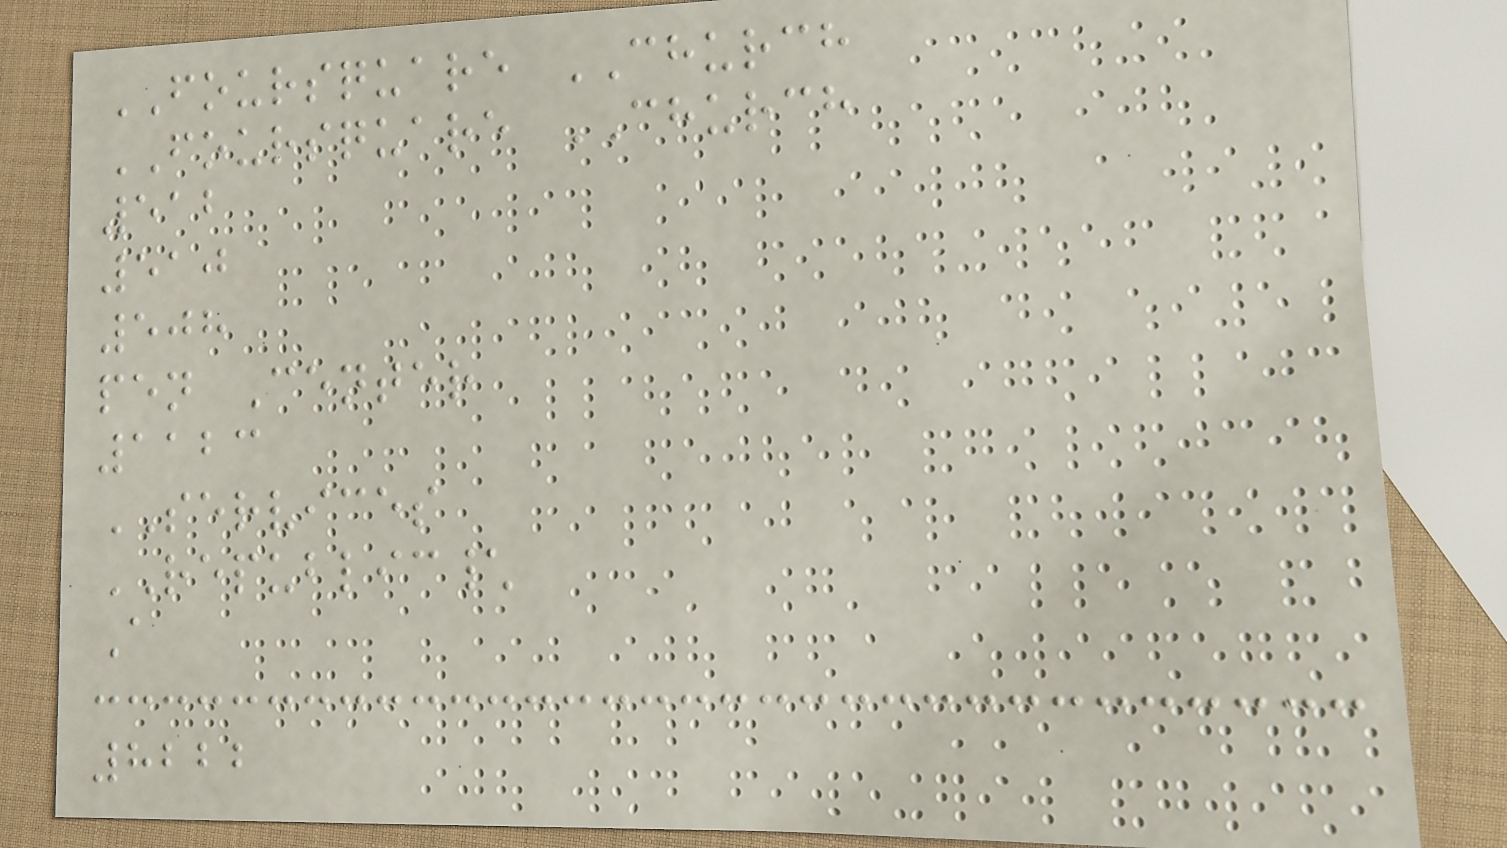FOURSQUARE CHURCH
FOURSQUARE CHURCH
512
510
508
pen Center
1123
SERVICES
REPUBLIC\
A
8222
